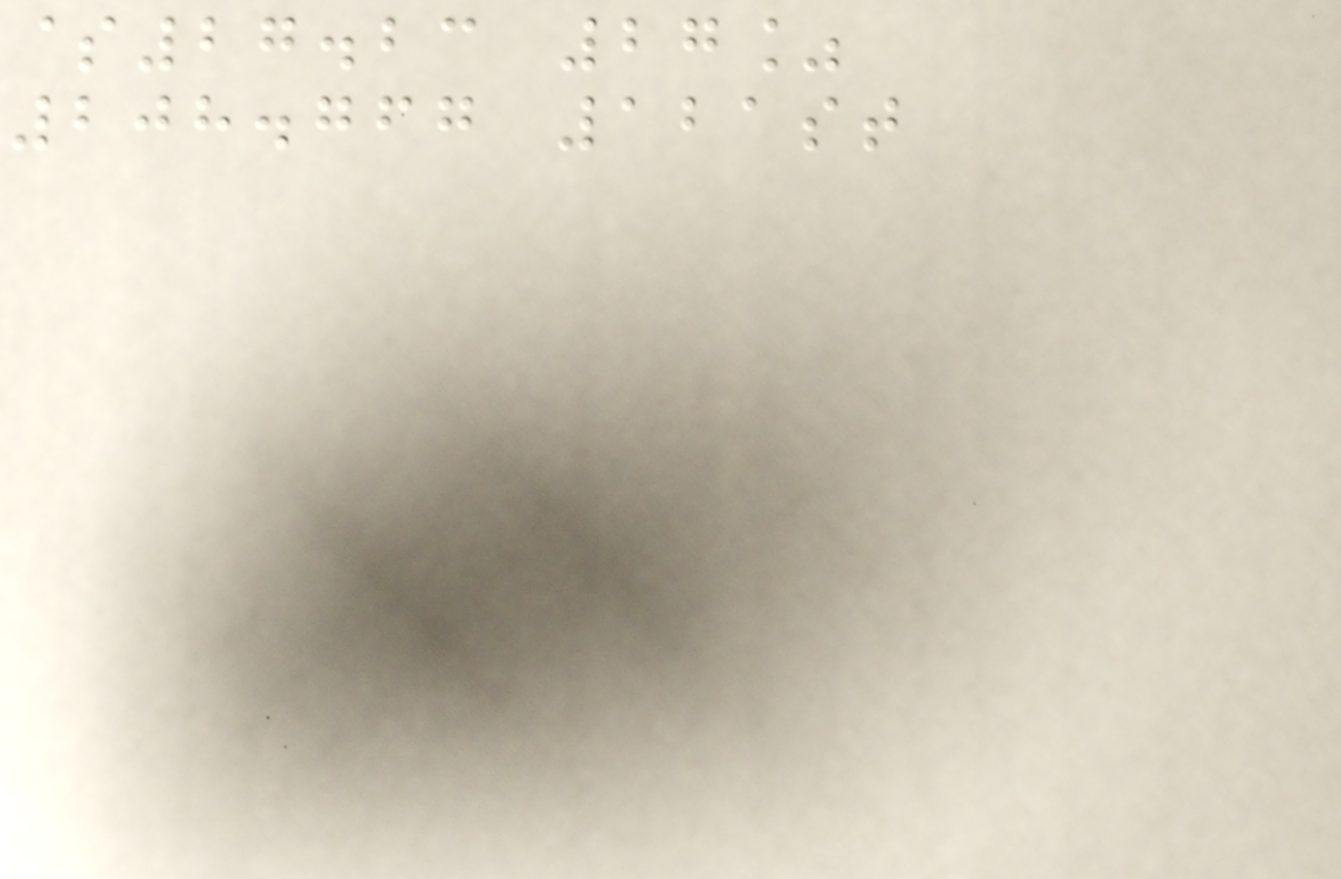$27.23 27%
208.767 121st
